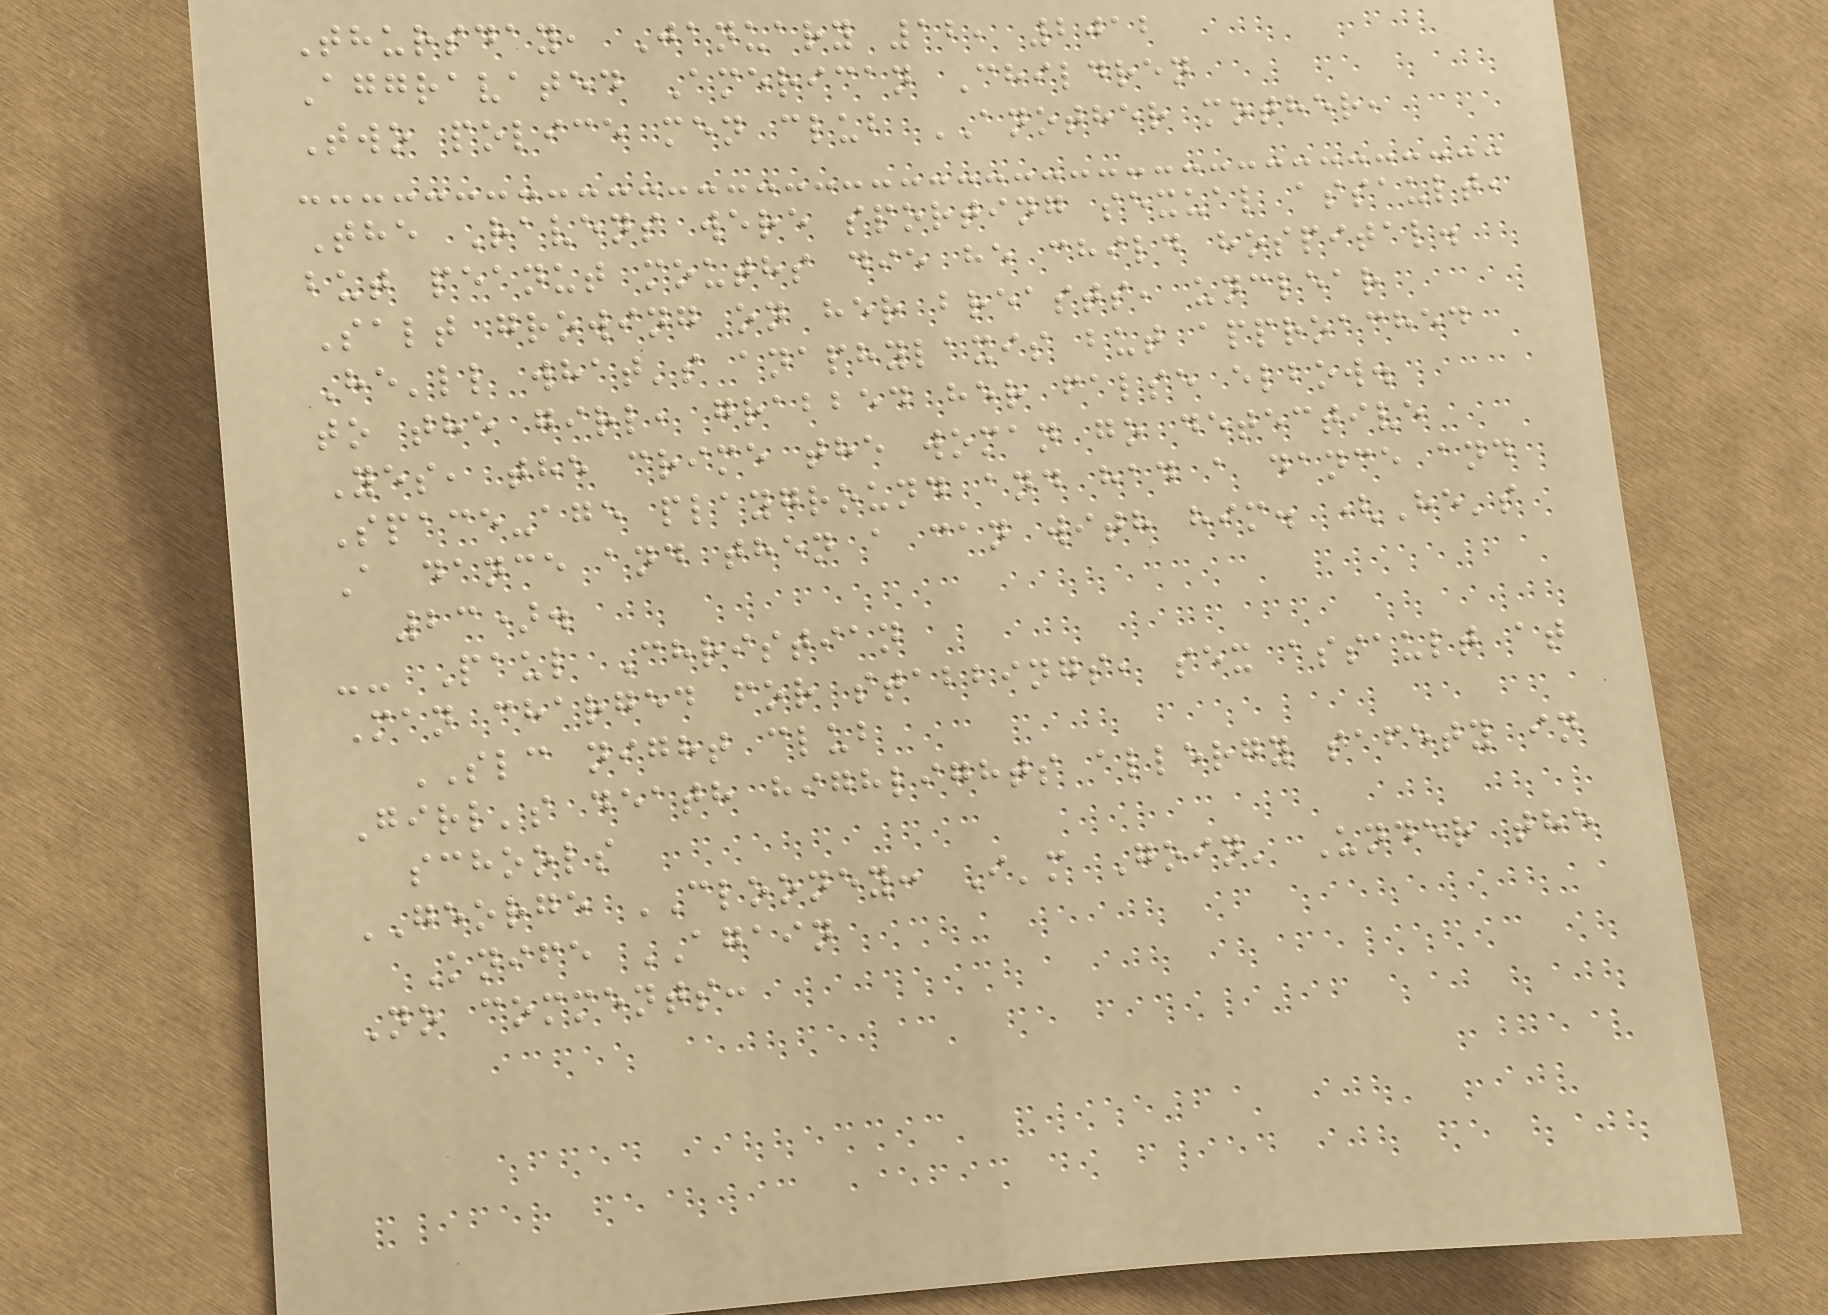Thursday, January 12, 2012
Aggravated American Children
Two police men club ANOTHER mother,
The Ravens were sporting sexual assault,
but peanut mouths die he child hospital.
Salt growing on her breasts, unclear
He'll what's anaphylaxis but approached
to the girl, grabbed her false elbow.
Yes, the crime the woman go detective
Space-age playground and had a dance and
A dance and then a can with him. (He's
23).
-- Paul Christian
Man charged for stabbings, sex assault at
SLC night club
Girl's death highlights allergy safety in
schools
GEORGE CLOONEY: I'm Goin' Under the
Knife AGAIN
No comments:
